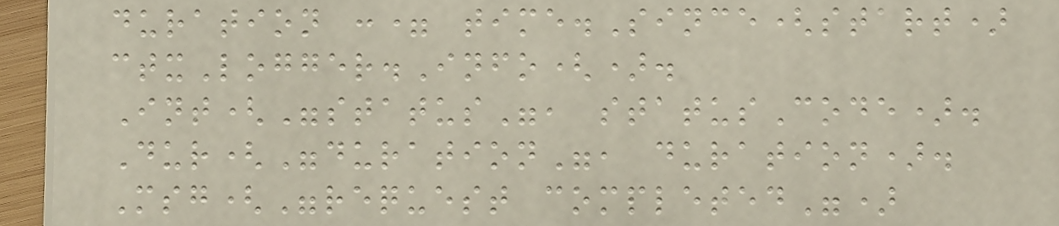duration := time.Since(start)
ctxLogger.Info().
Int("status", statusCode).
Dur("duration", duration).
Msg("request completed")
